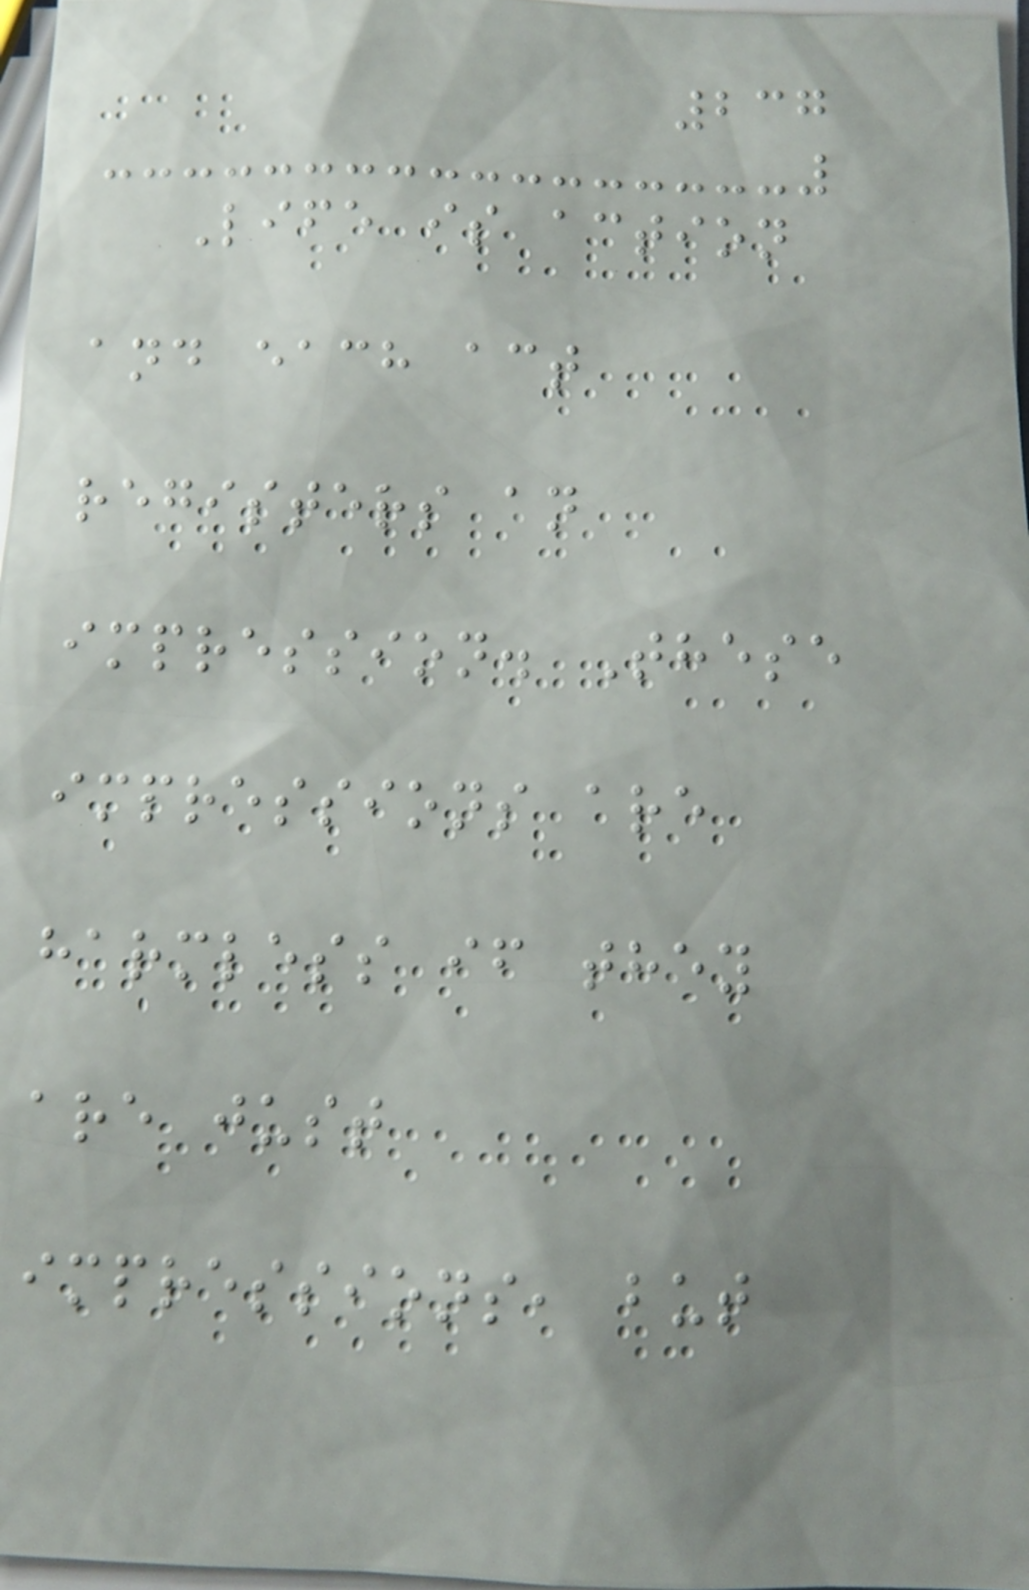237
Life is action
and each act
registers an
impression. These
impressions are
harmless if they
are just
impressions, but
